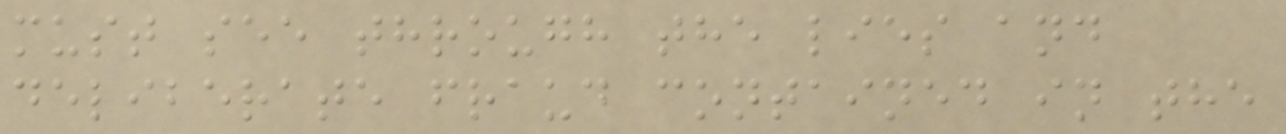must see through the lies and
deliberate fraud contained in the
